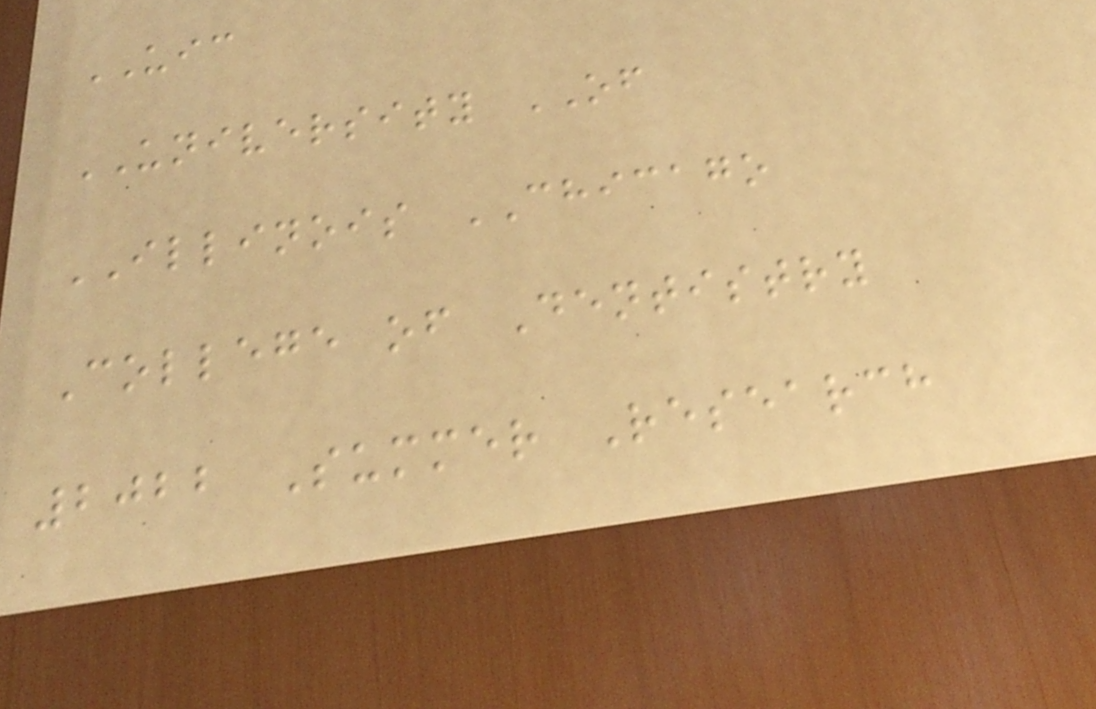UIC
UNIVERSITY OF
ILLINOIS CHICAGO
College of Dentistry
2022 Summer Research
